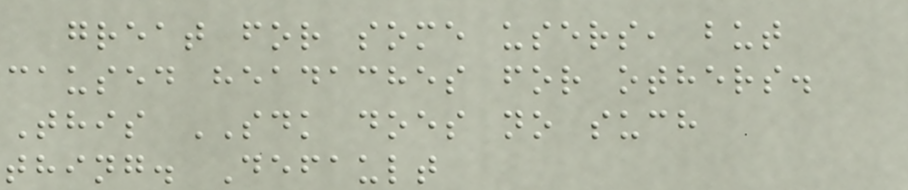great for some users, but
caused headaches for others.
This SDK does no such
thing. Default
